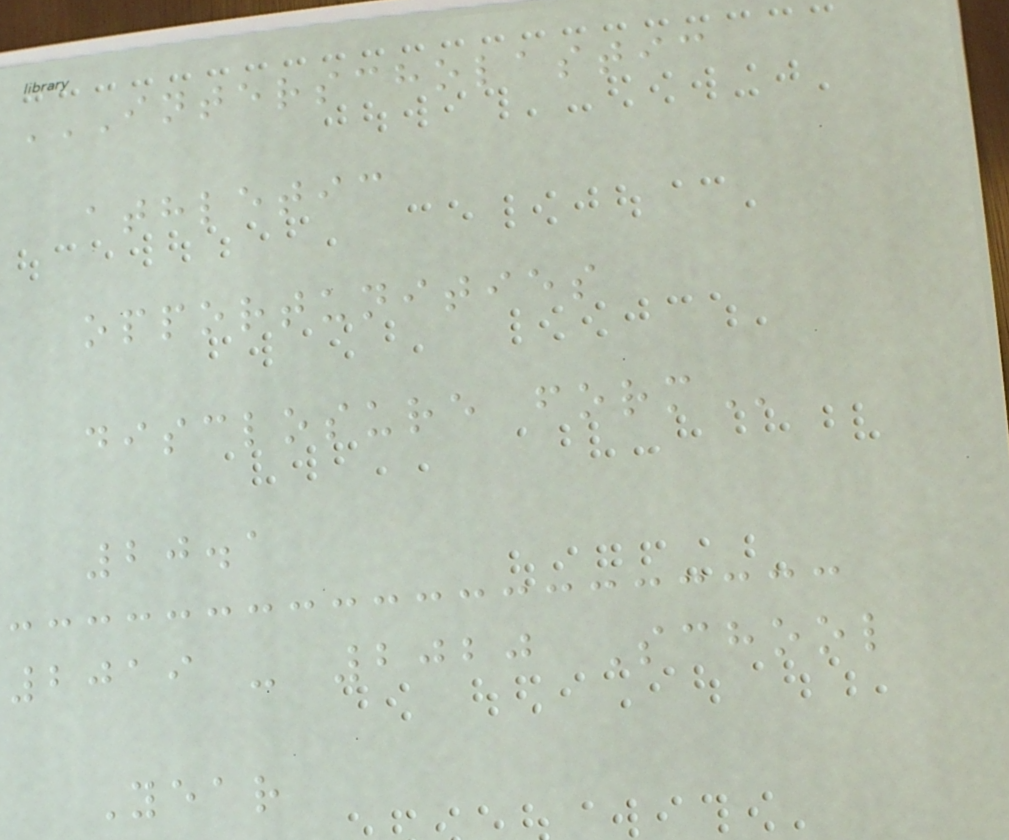INTERSCHOLASTIC
ATHLETIC
OPPORTUNITIES
DISCLOSURE FORM
20.1
2019 - 2020 School
Year
